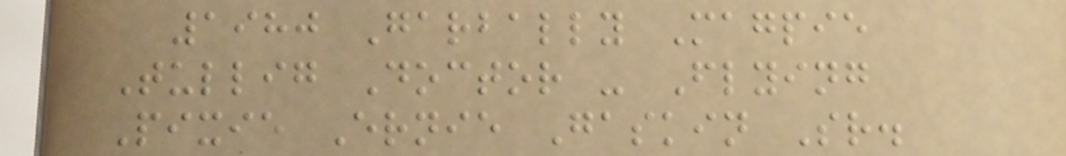1980 Garbally Magpie
Tullig Doctor - Flying
Pixie Ernie Gaskin Sr.
